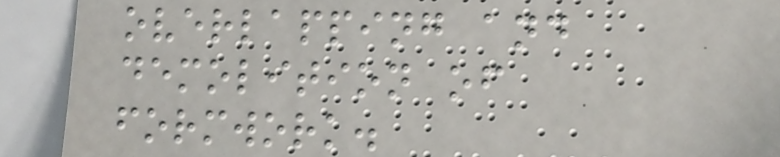overlapping and
demolition of
formwork.
